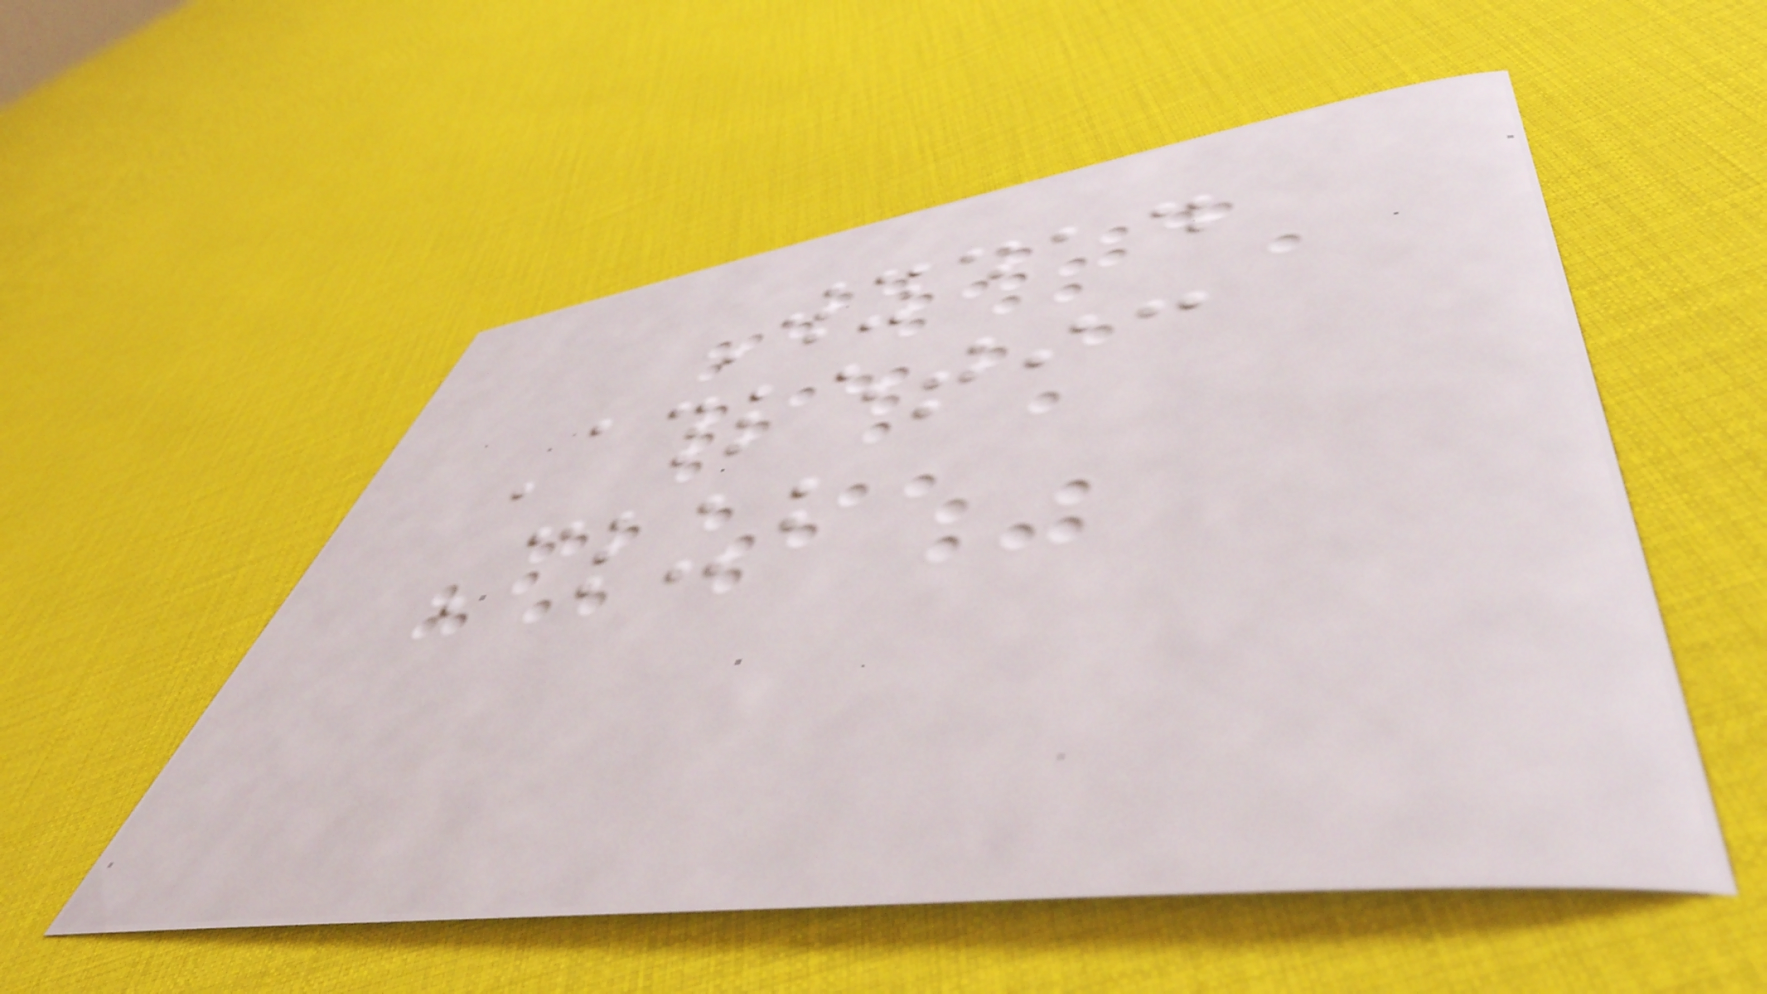Wydad
Athletic
Club
